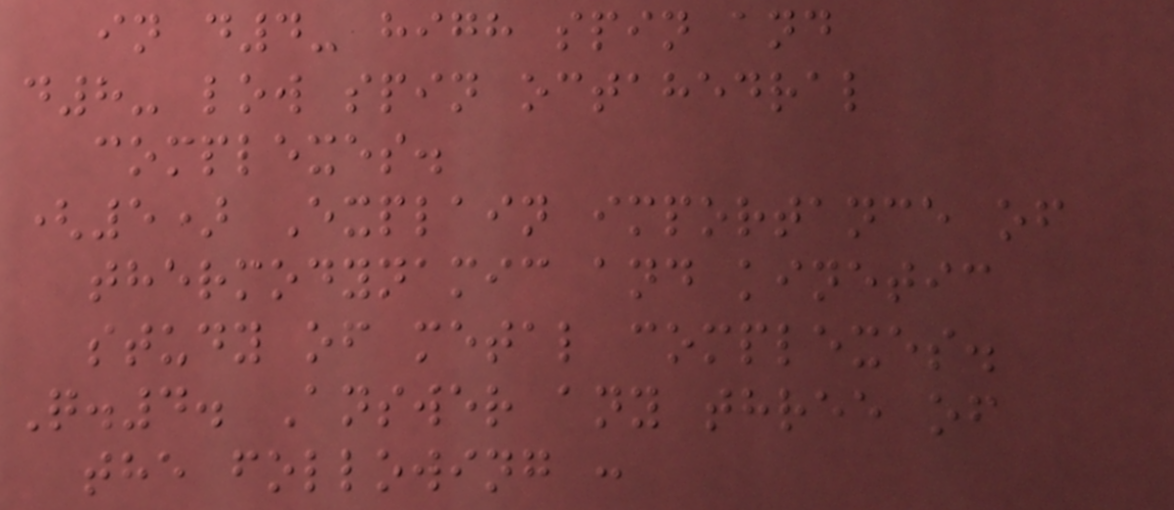in d4- high spin and
d8- low spin octahedral
complexes.
(5) Explain importance of
thermodynamic and kinetic
study of metal complexes.
Q.4. Answer any three of
the following :
